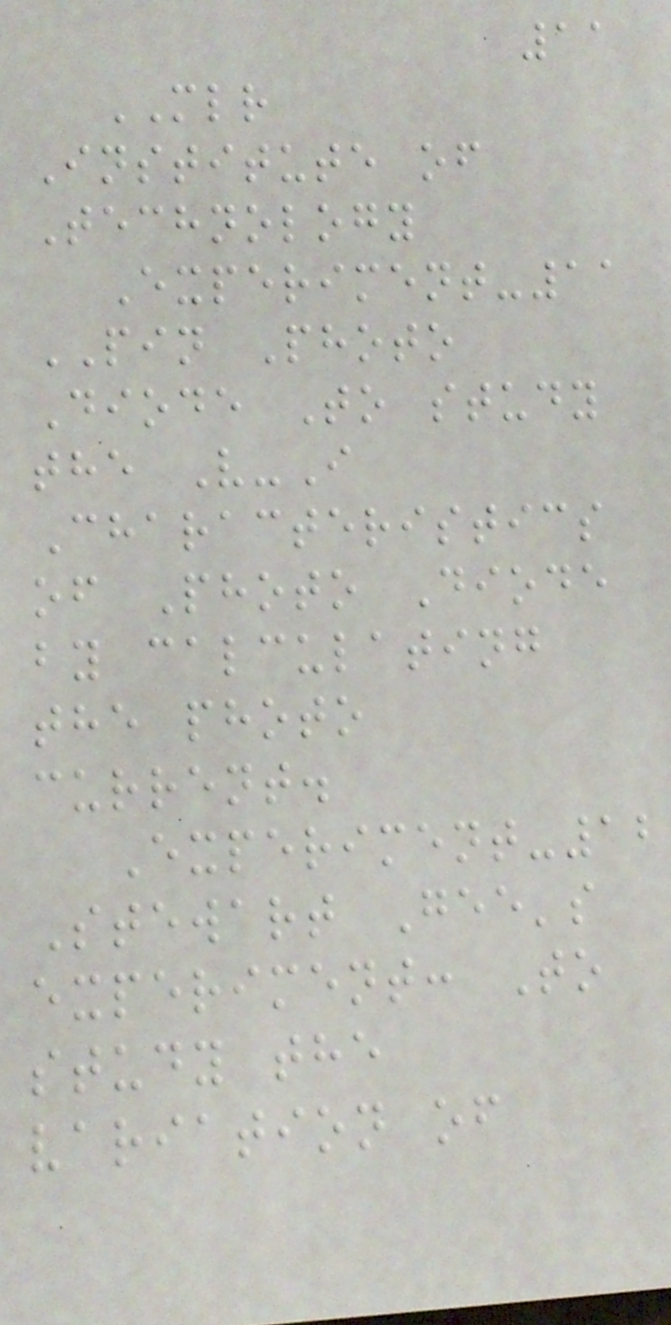11
MLR
Institute of
Technology
Experiment-11
PIN Photo
Diode To study
the V-I
Characteristics
of Photo Diode
by calculating
the photo
current.
Experiment-12
Stewart Gee's
experiment: To
study the
variation of
